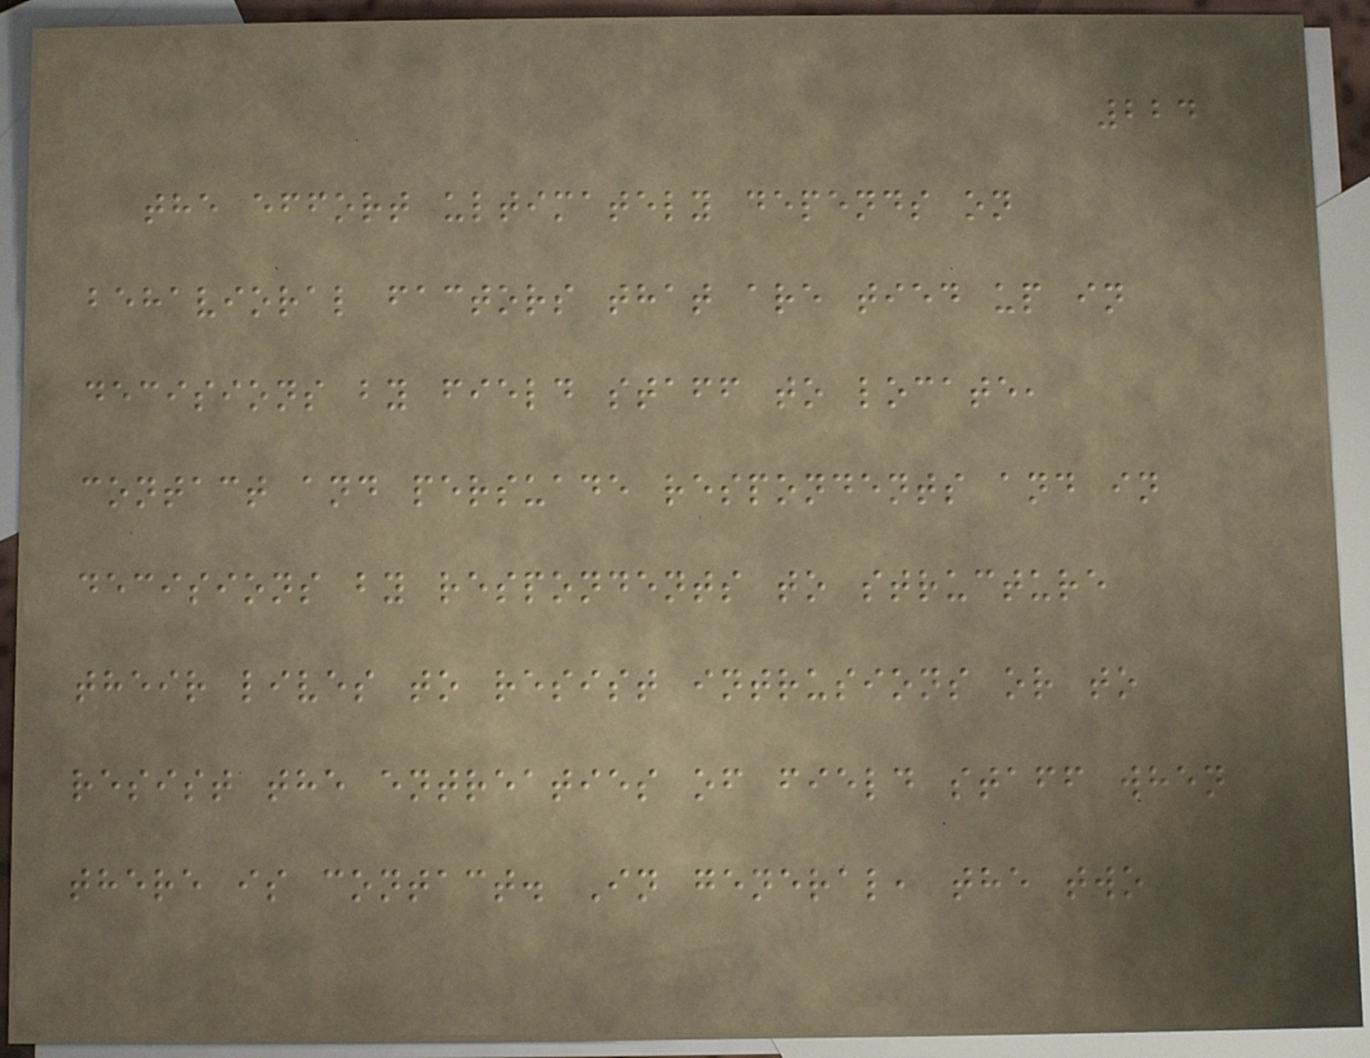224
the effort ultimately depends on
behavioral factors that are tied up in
decisions by field staff to locate,
contact and persuade respondents and in
decisions by respondents to structure
their lives to resist intrusions or to
resist the entreaties of field staff when
there is contact. In general, the two
